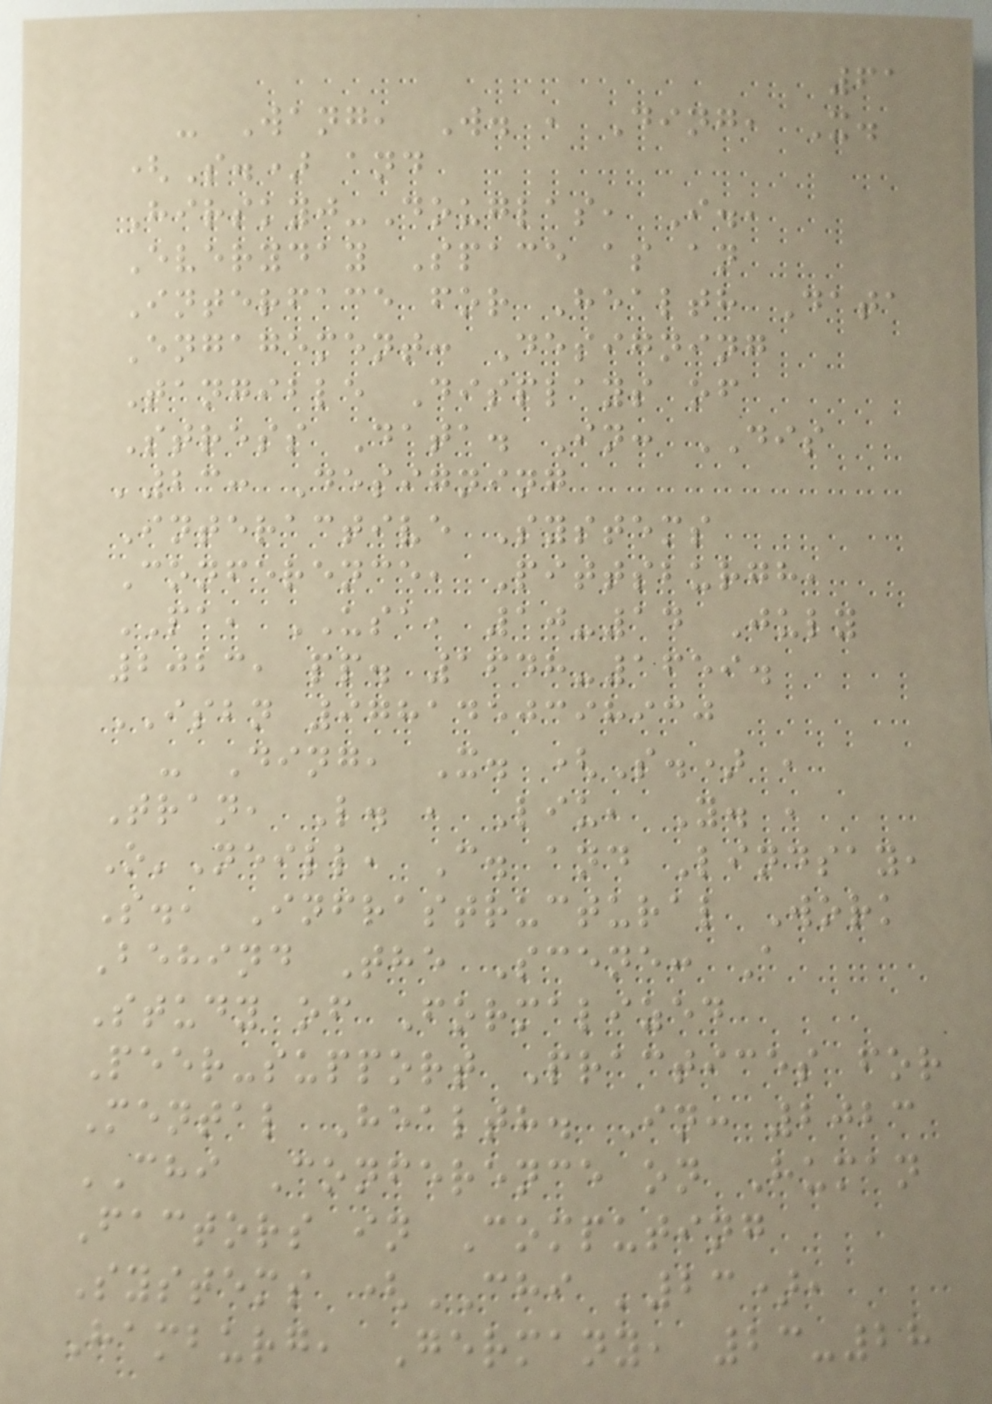61
- Wang, W. , Ding, X.
(S.) and
Hirskyj-Douglas, I.,
Everyday Space as an
Interface for Health Data
Engagement: Designing
Tangible Displays of
Stress Data. In: DIS
'23: Designing
Interactive Systems
Conference, Pittsburgh,
PA, USA, 10-14 July
2023, pp. 1648-1659.
ISBN 9781450398930
- Ding, X. (S.) ,
Tran, L. , Liu, Y. ,
O'Neill, C. and Lindsay,
S., Infrastructural Work
Behind The Scene: A
Study of Formalized
Peer-support Practices for
Mental Health. In: 2023
CHI Conference on Human
Factors in Computing
Systems (CHI '23),
Hamburg, Germany, 23-28
